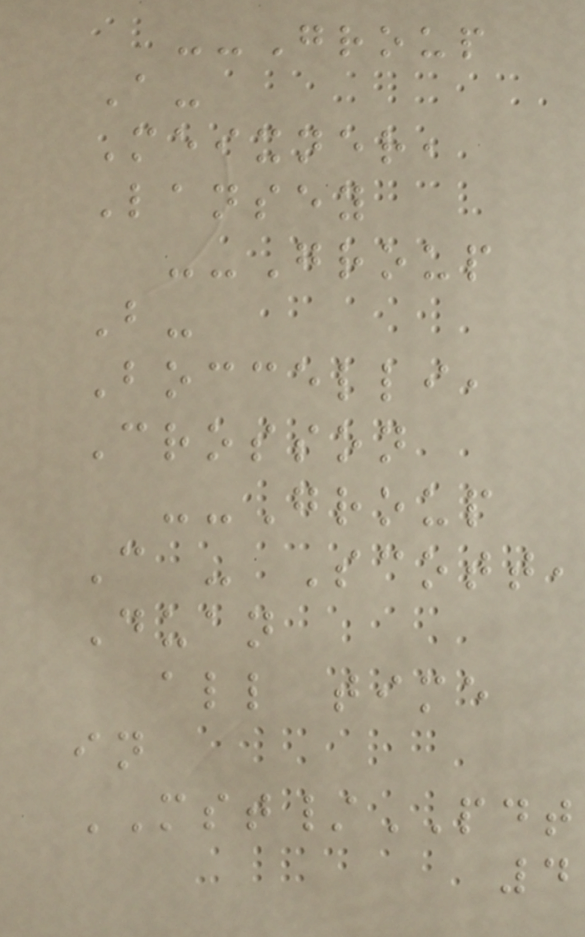--Group
A-
Meixner,
Lansey
--Group
B-
Boccelli,
Crosson
--Group
C - Scott,
Duan
all time
in
MST/PDT
4
